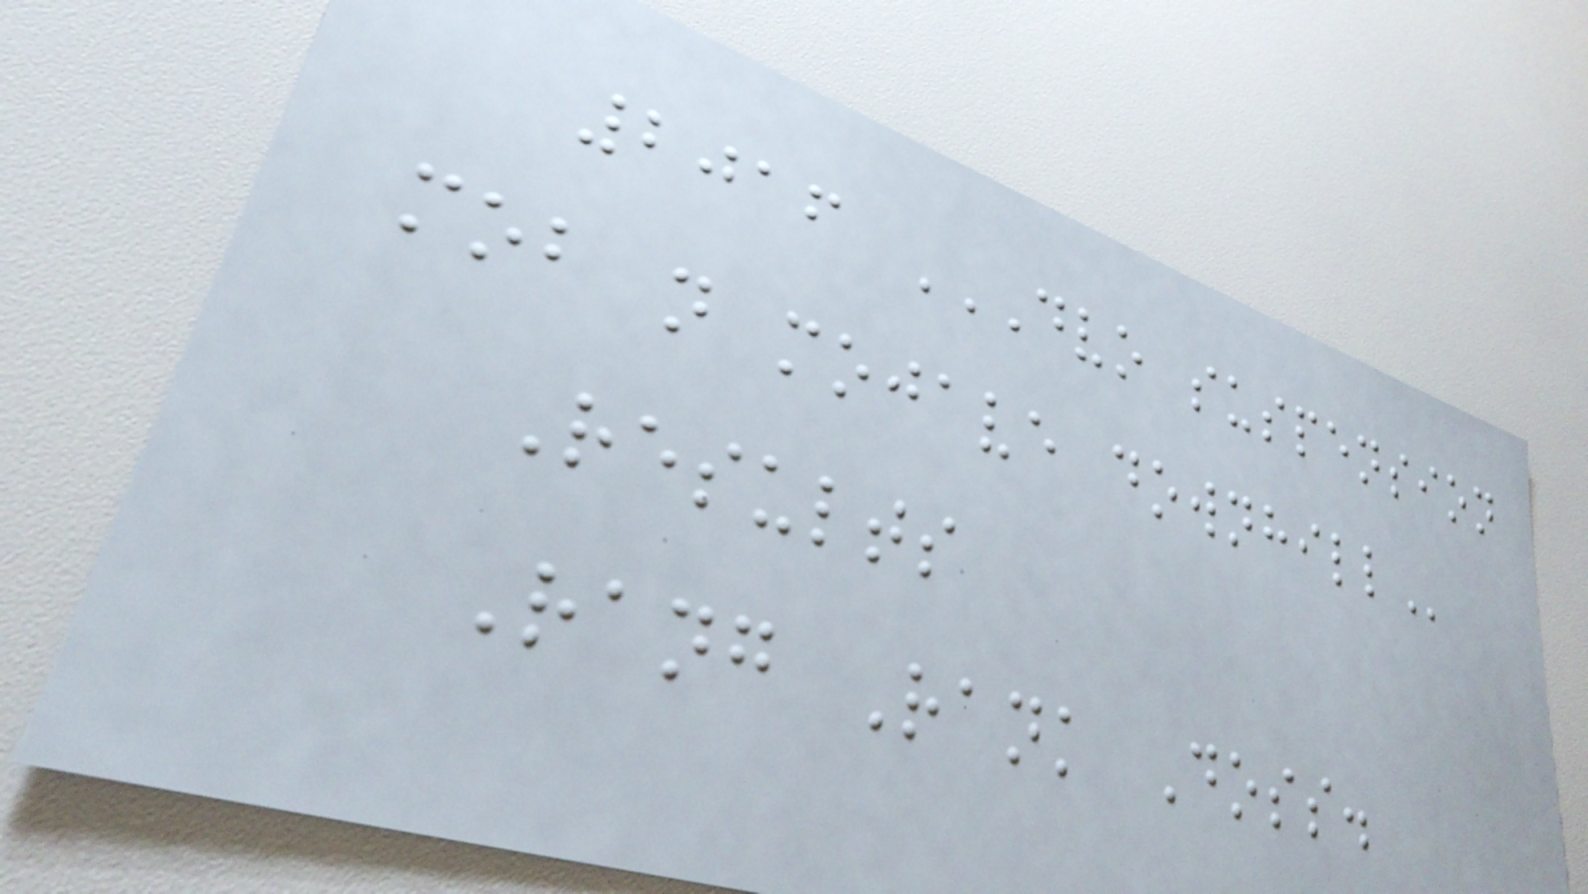2016 DVO SUSPENSION
MOB N MOJAVE DOWNHILL
Results
Rang Rank Doss.
